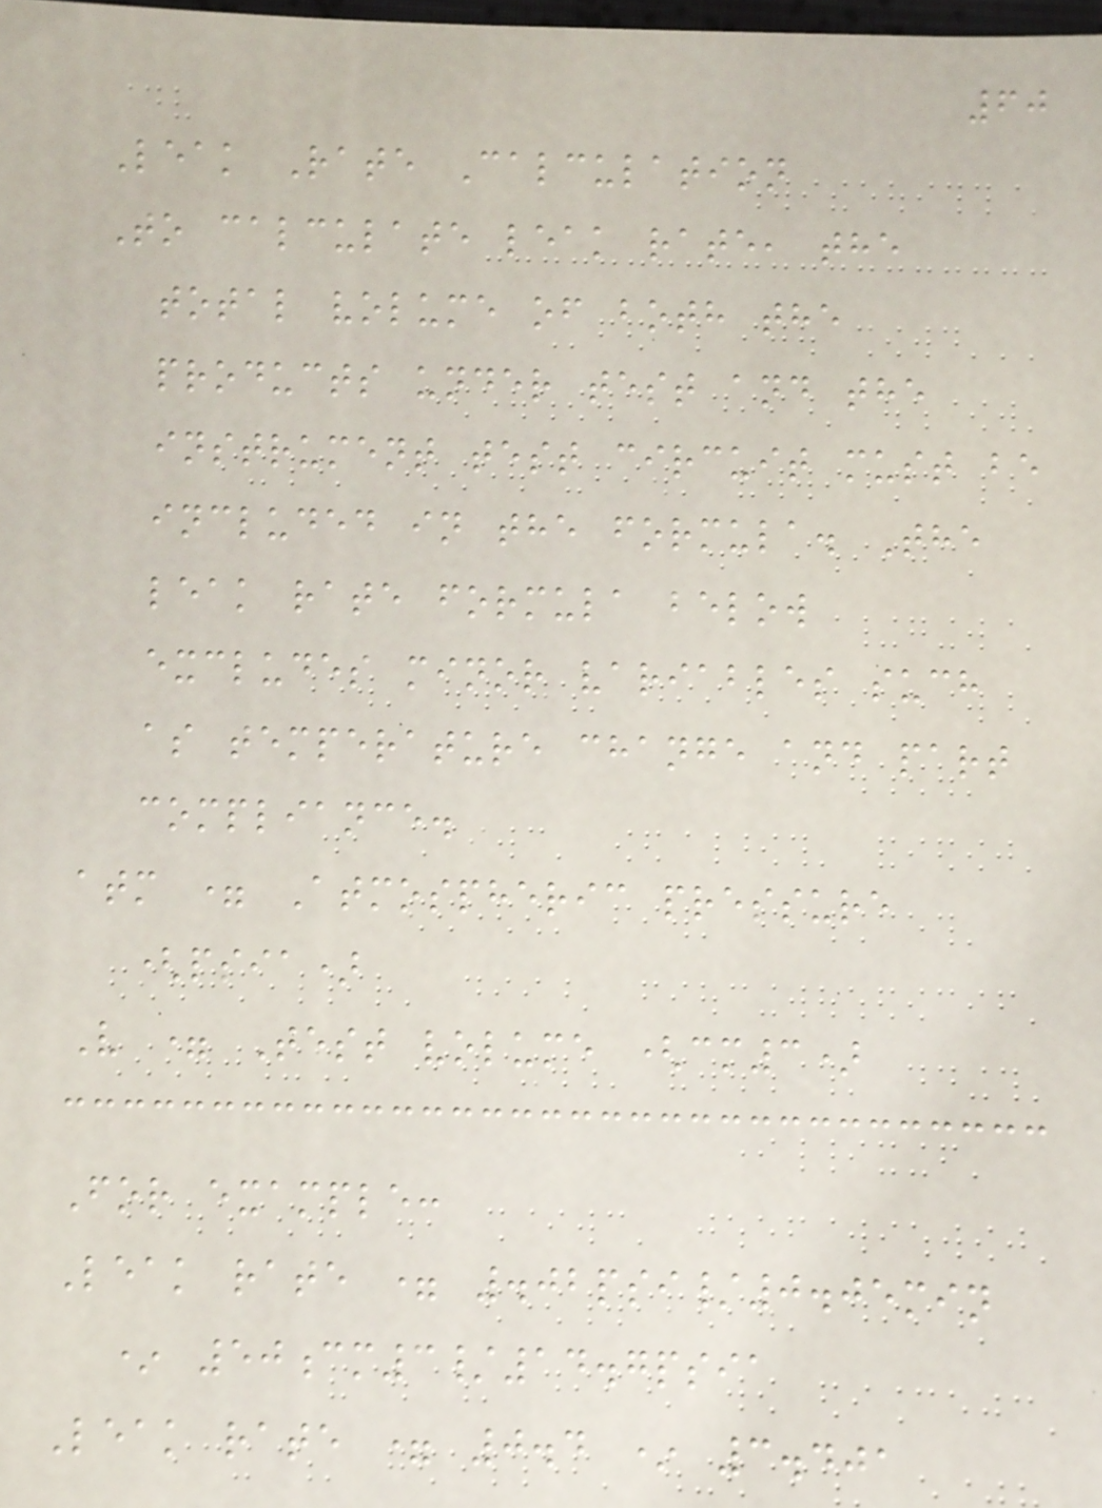60
Leak Rate Calculation
To calculate leak rate, the
total volume of both the
products under test and the
instrument test circuit must be
included in the formula. The
leak rate formula below
excludes minor variables such
as temperature change and part
compliance.
atm = Atmospheric pressure
(psia)
V = Test volume (cm3)
For example:
Leak rate = .02psi/0.05min
* 50cm3/14.7psia
Leak rate = 0.4 * 3.401
